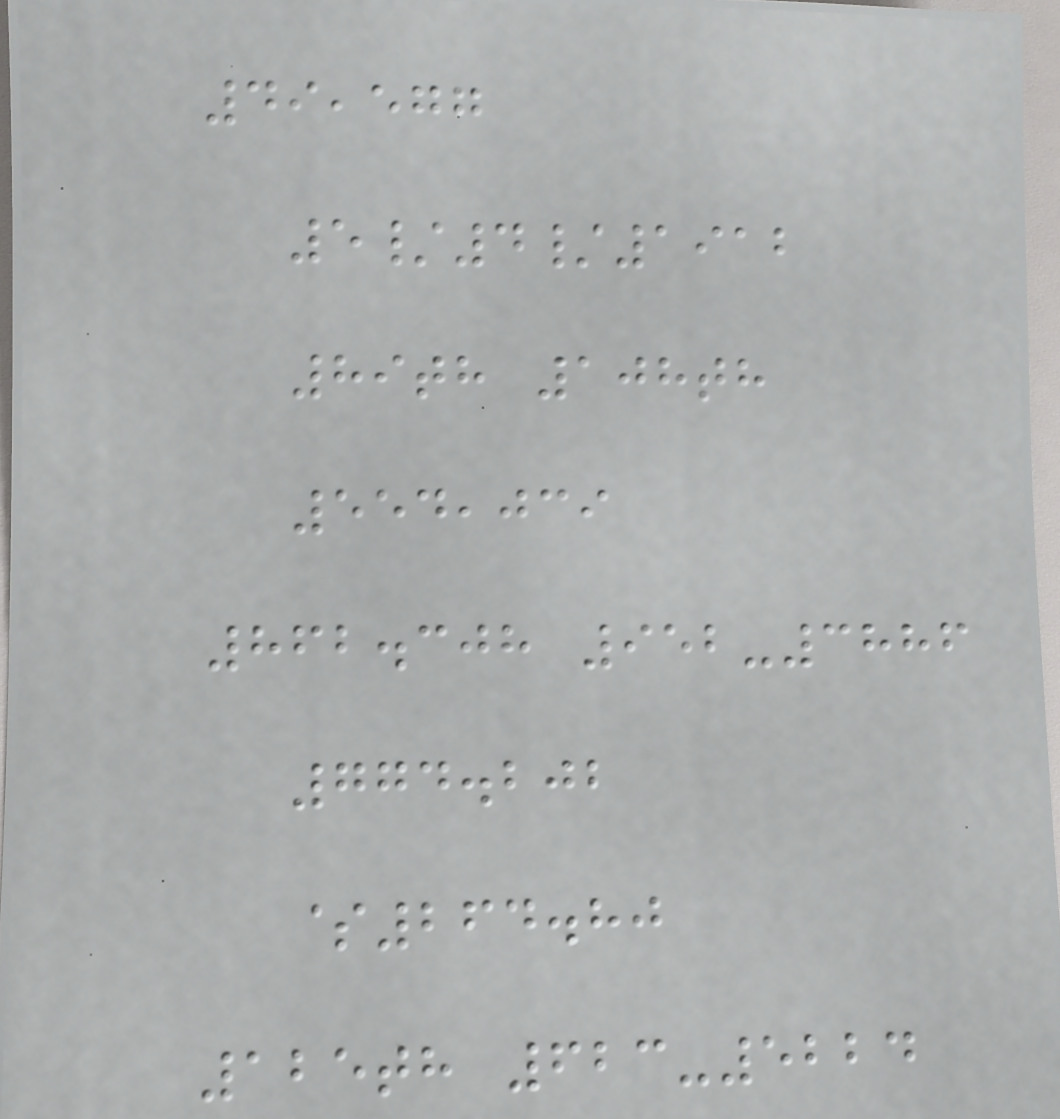49,577
5/4/1912
89th 108th
554,039
862.308 952-3886
774.202
$264.80
125th 623-5224
